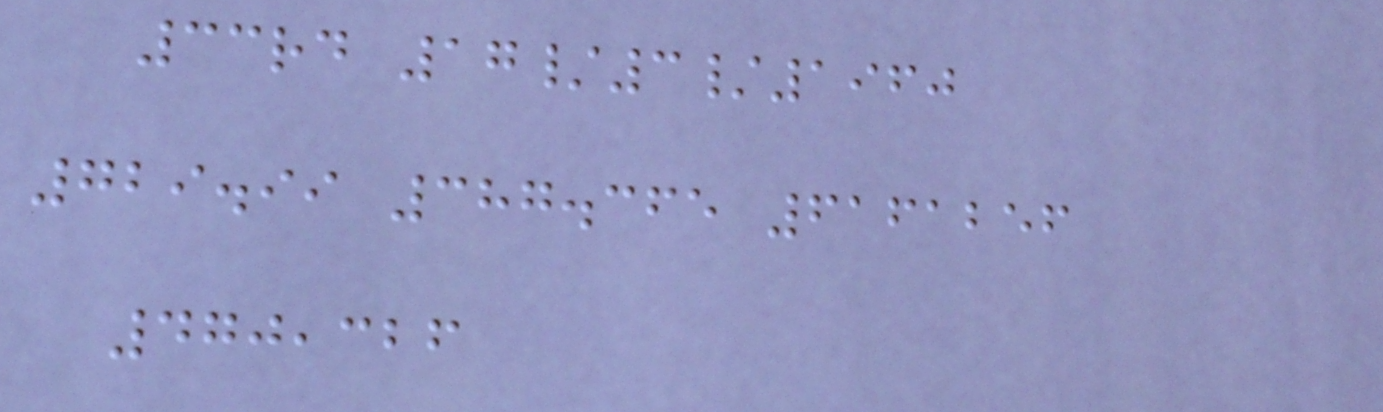33rd 17/3/1960
729.99 387.365 6161256
470,326
